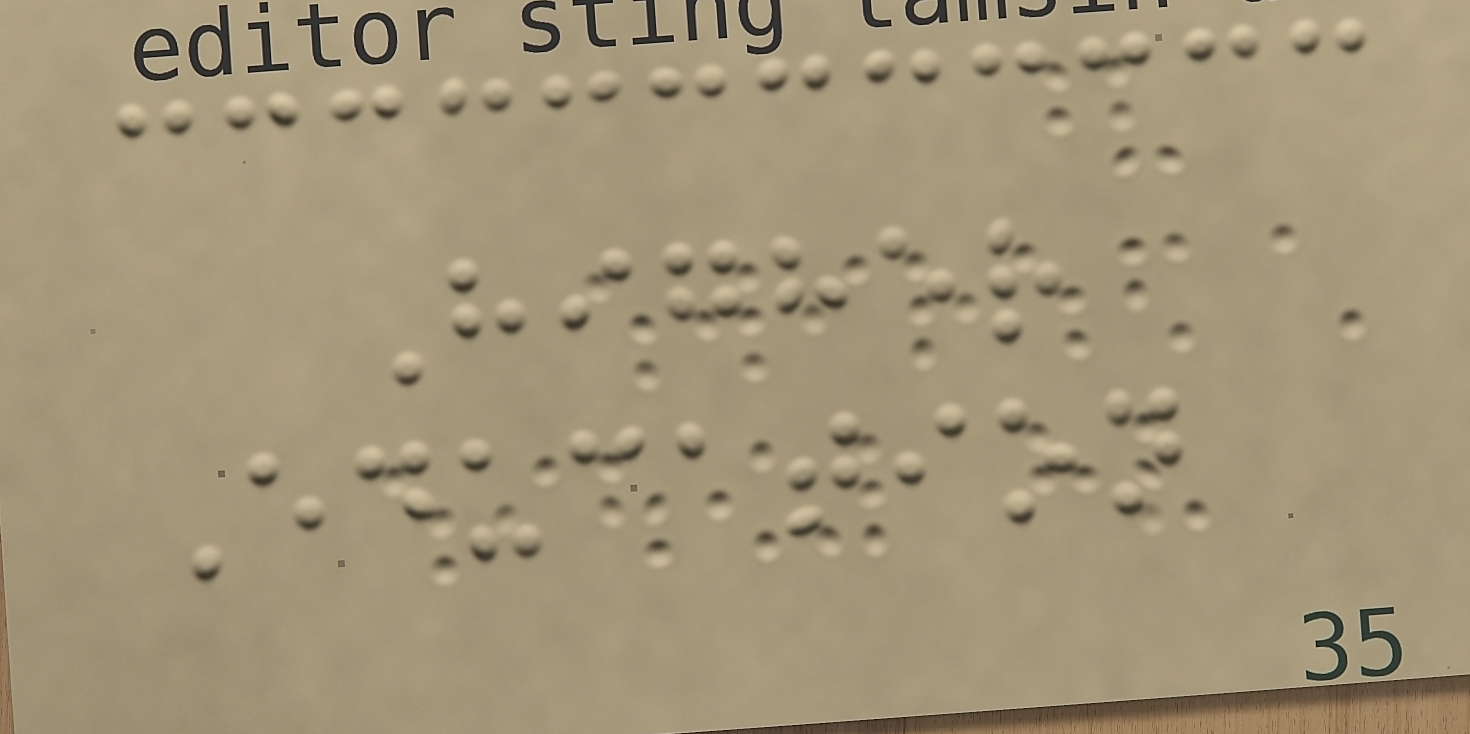Higher
Education
